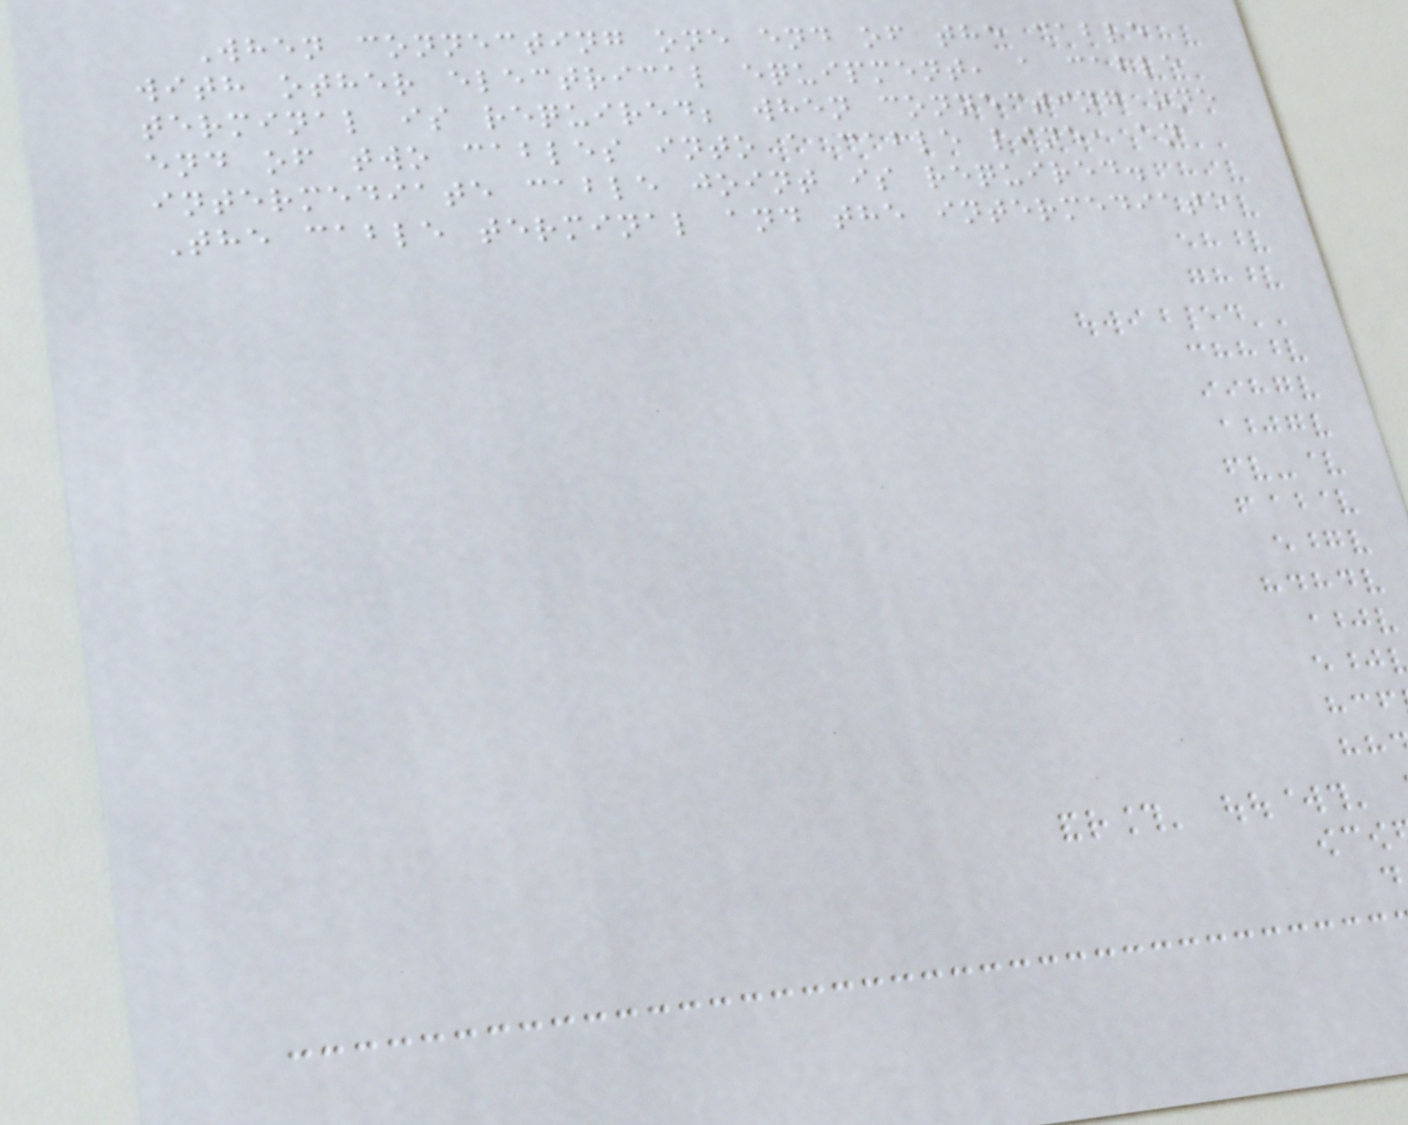When connecting one end of the cable
with other electrical equipment, a cable
terminal is required; when connecting one
end of two cables into a cable line, an
intermediate cable joint is required.
The cable terminal and the intermediate
